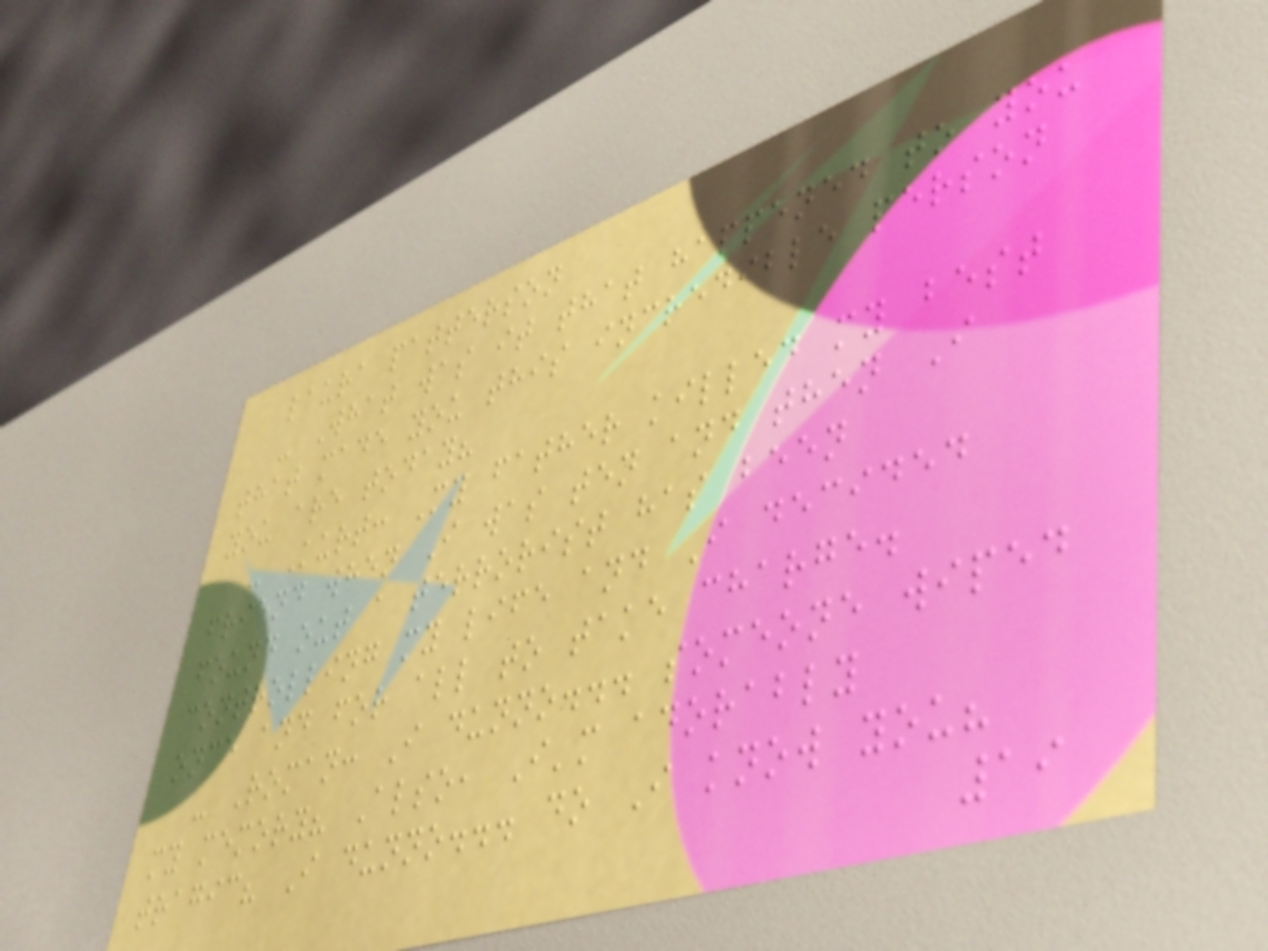laura patterson
- What was it that happened to you
that made you this incredible person
you are today?
- Kurt: My father killed my best
friend when I was ten and then I
found out a terrorist has been
controlling my life and I decided
once and for all to take charge.
- Roman: I dunno... someone wiped
my memory? Also, I'm adorably
tragic? I dunno... do I know you?
19
